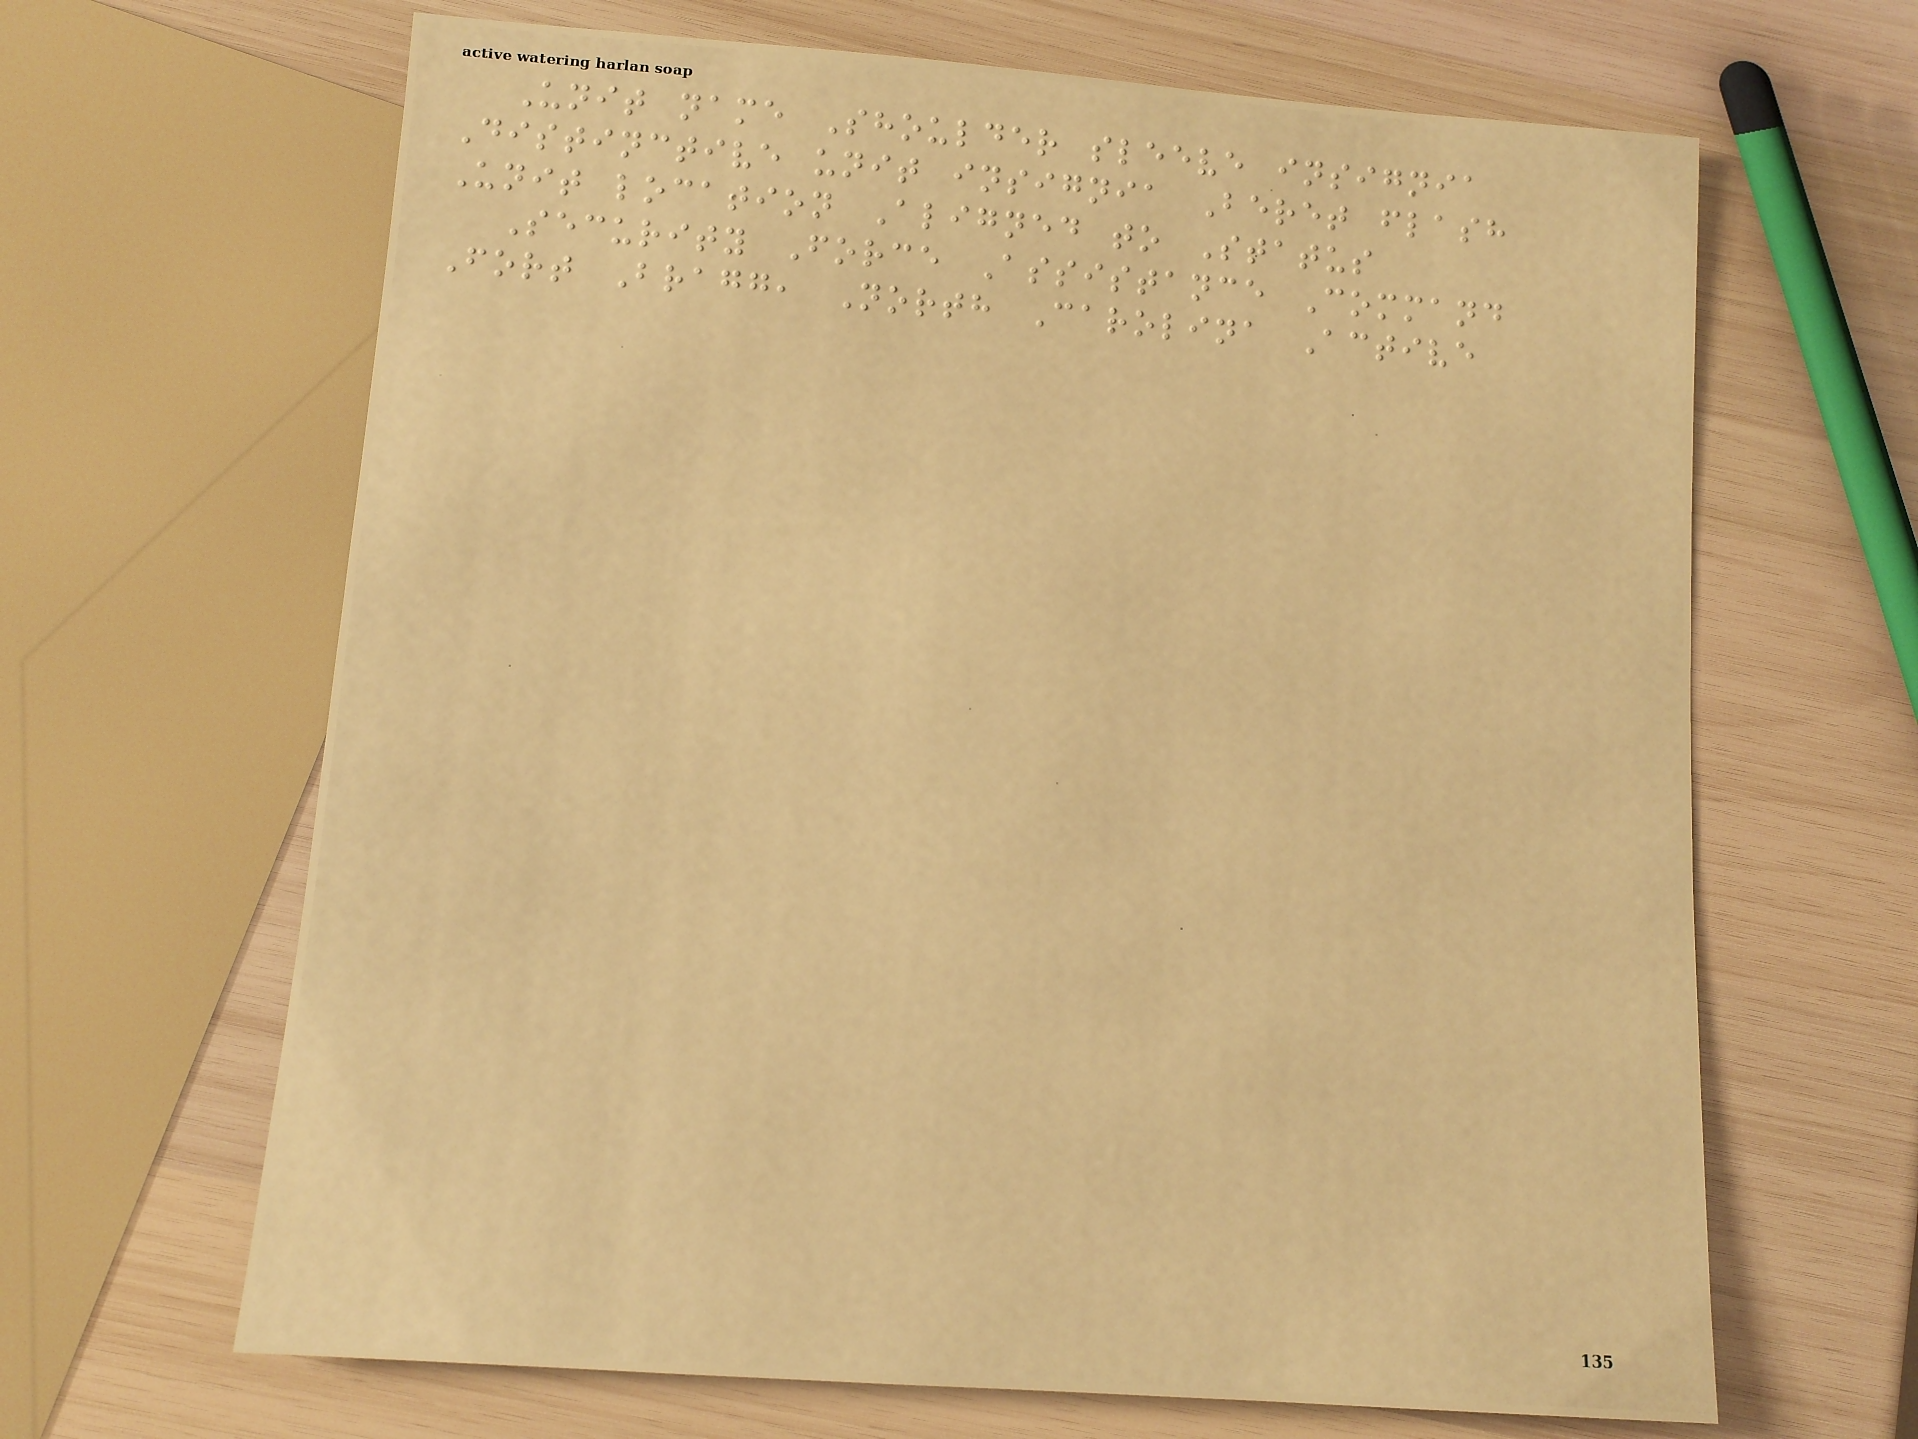Unit name Shoulder sleeve insignia
Distinctive unit insignia Beret flash
Unit location Aligned to Status
Security Force Assistance Command
Fort Bragg, North Carolina Active
